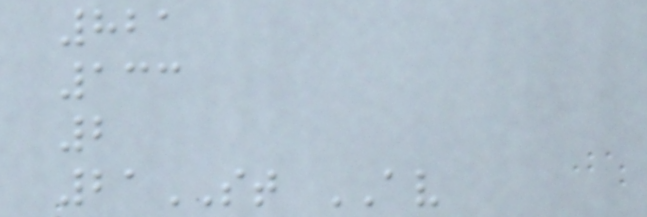821
133
2
21ST AV
